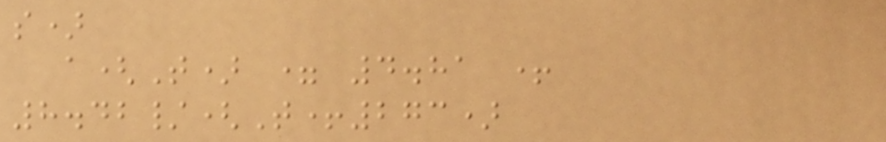s)
a(T) = 4.81 +
8.42/(T+273)
